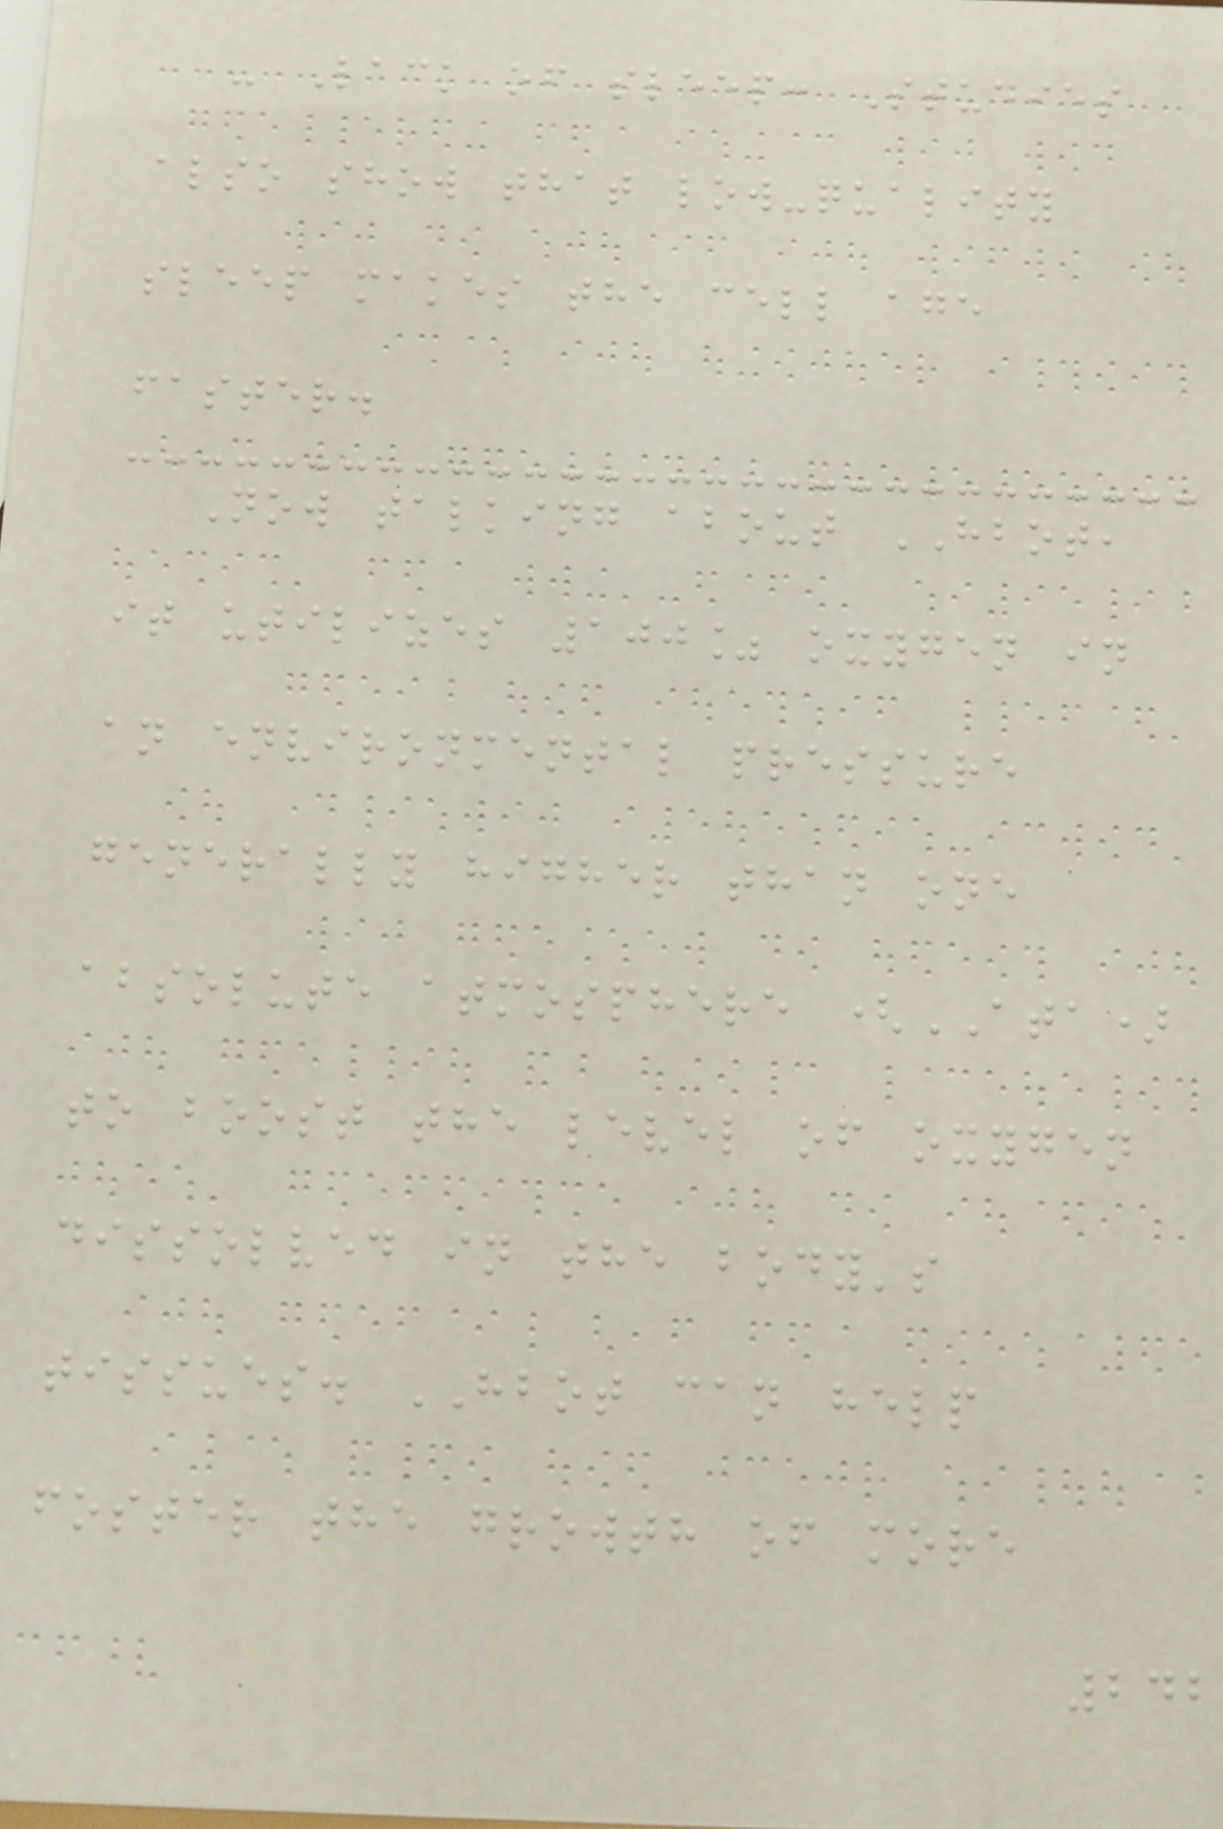- Lack of sleep: Studies
also show that low-quality
sleep makes the cell age
faster.
Now talking about HBOT,
it utilizes 100% oxygen in
an environmental pressure
generally higher than one
absolute atmosphere (ATA)
to boost the level of oxygen
dissolved in the body's
tissues. HBOT can help
foster the growth of more
242
